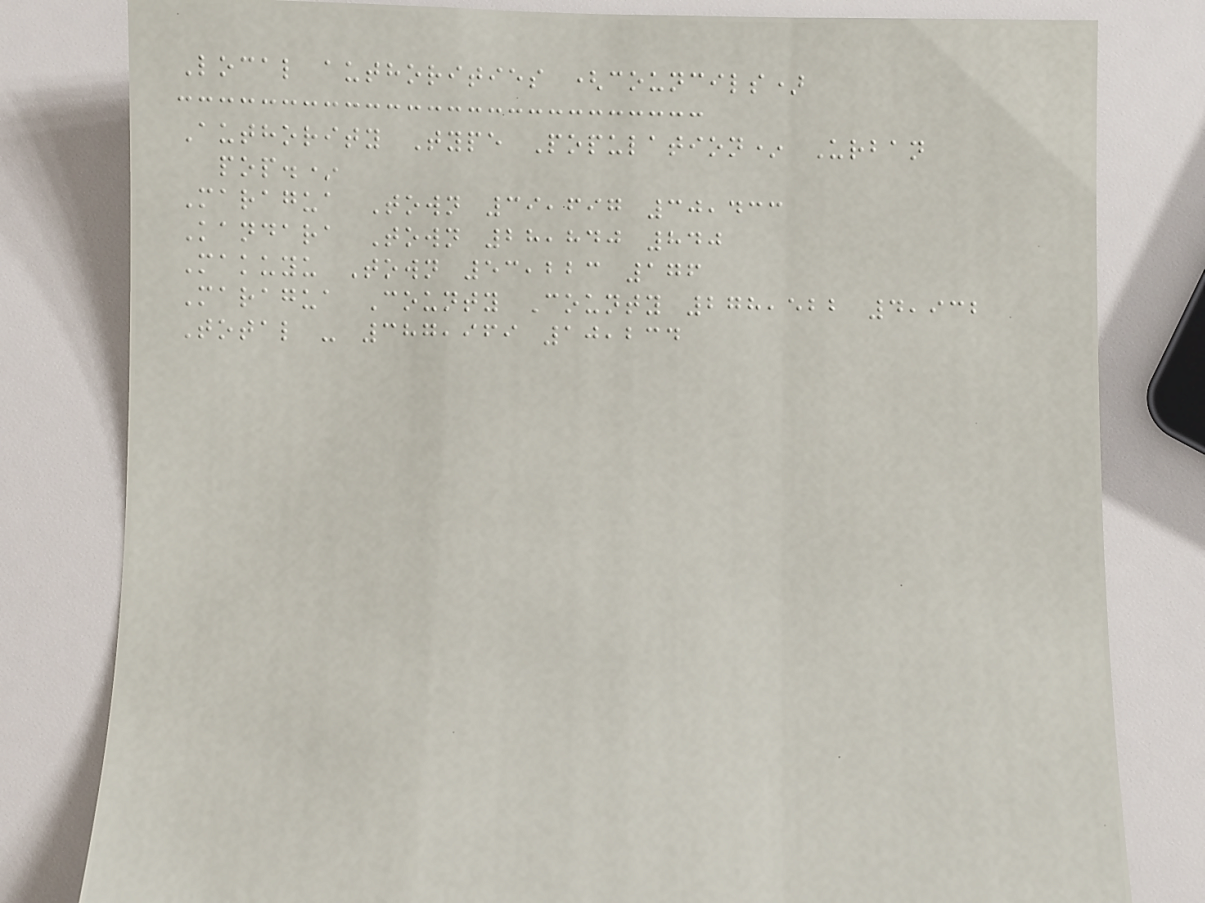Local authorities (councils)
Authority Type Population* Urban
pop.*
Maragua Town 39,697 30,433
Kandara Town 28,840 840
Makuyu Town 53,223 176
Maragua County County 278,522 4,932
Total - 387,969 10,234
